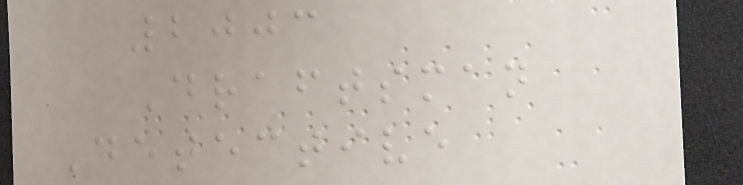2003
Draftsman
Detective
